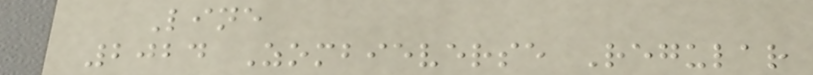Line
2024 Zombieverse Regular
